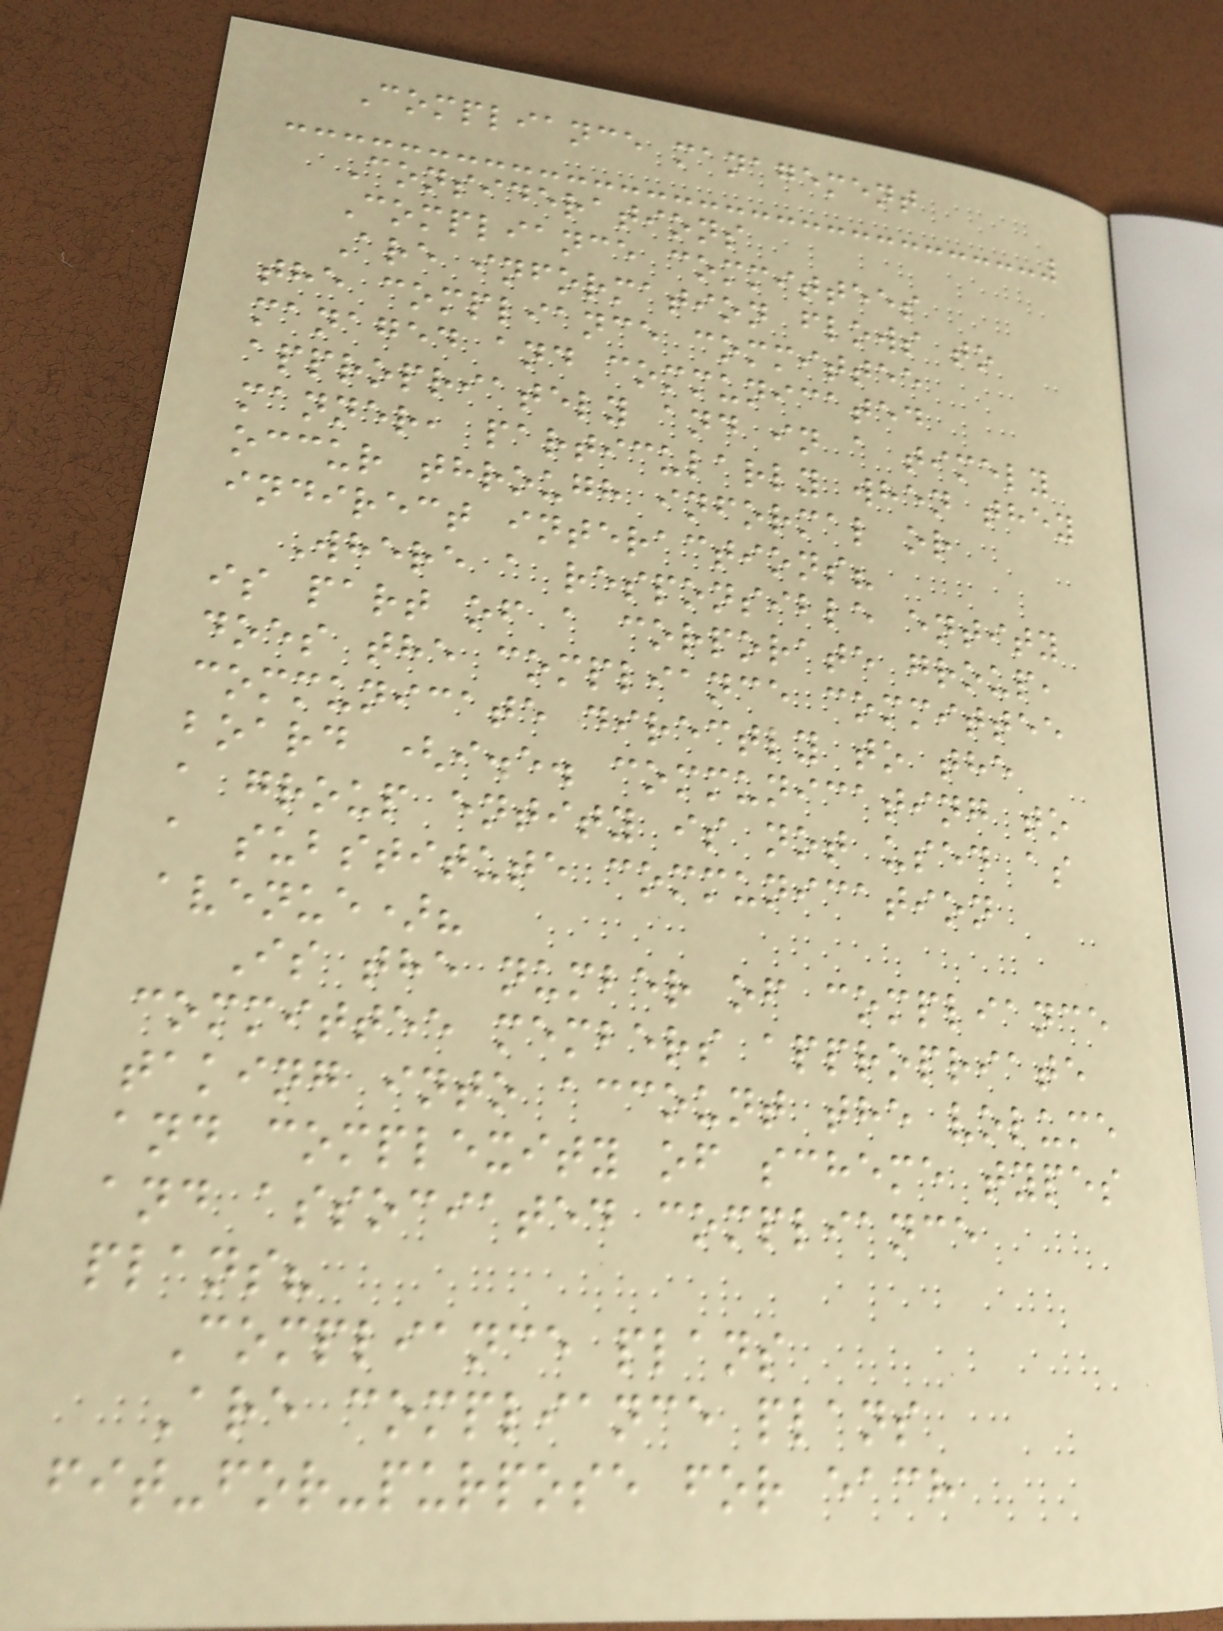Compliance management
Considerations
Compliance committees
Are information flows to
the compliance committee
managed and communicated
appropriately and in a timely
manner, particularly when they
occur through informal or
indirect interactions?
Where a responsible entity
is part of a corporate group,
does the compliance committee
communicate directly to the
board (i.e. communicating to
a group entity is not used as
a substitute communication
avenue)?
Is the number of compliance
committee members appropriate
taking into account the volume
and complexity of scheme types
and associated compliance
plans?
Compliance plans
Are compliance plans
fit-for-purpose for each
